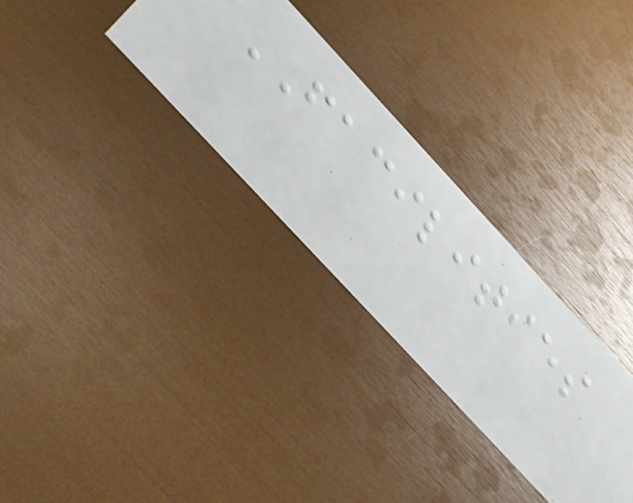FACILITIES
